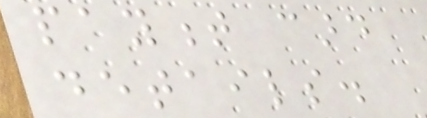payment card
details.
